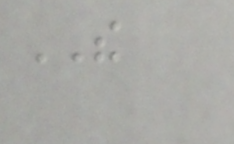THE
